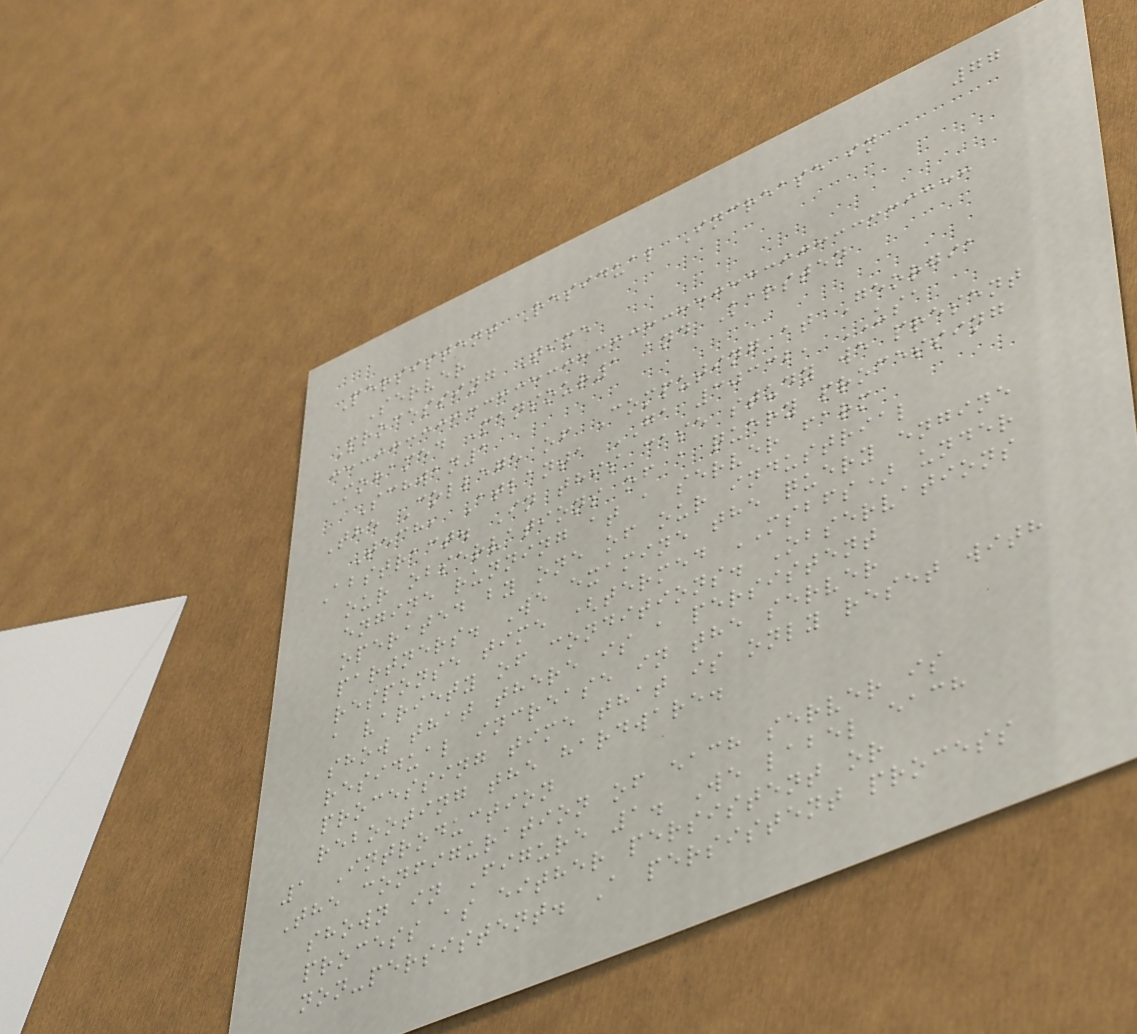77
Persistent Residual Increase in
Server
Processing Time
Mohamed Mansour1 and Karsten
Schwan1
The College of Computing at Georgia
Tech, Atlanta GA 30332, USA
Abstract. In this case study we present
our observations of a query processing
engine running at a server farm
operated by one of our industrial
partners. We examine the query engine
response time (termed MSBFS) under
a variety of conditions. Observations
show that there is a persistent
residual increase in the server
processing time that is only reset with
rebooting the hardware.
1 Introduction
The configuration of each server is
shown in Figure 1. We label each
process as either persistent or
non-persistent. A persistent process
